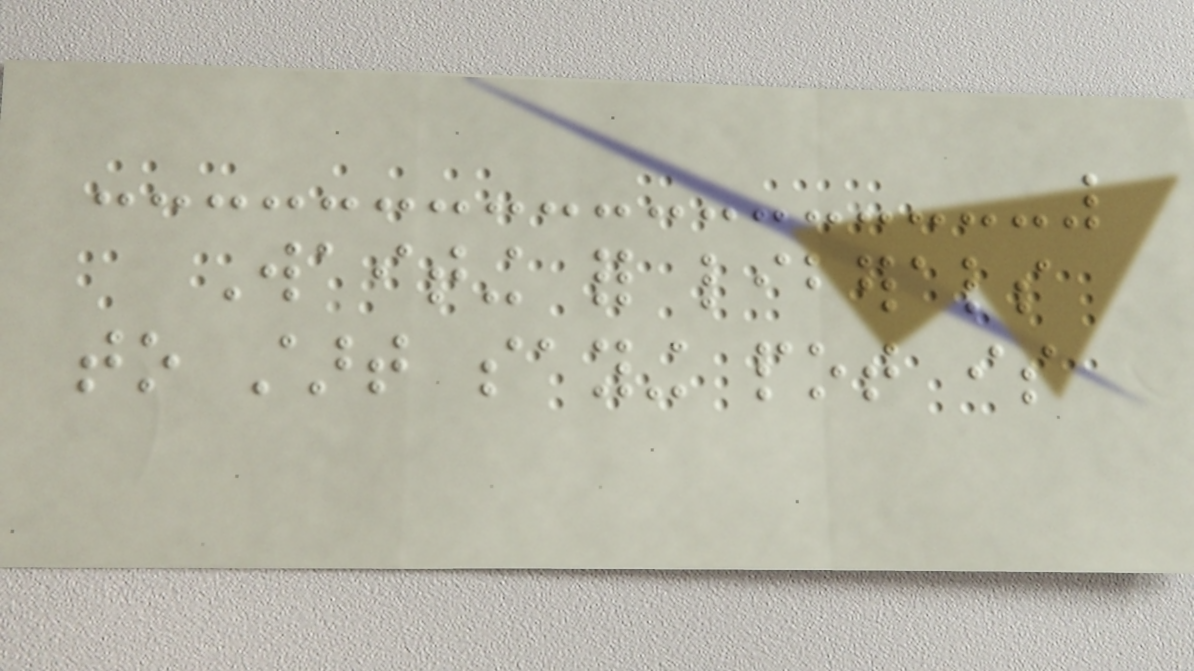Waiting for liberals
to start saying pot is
